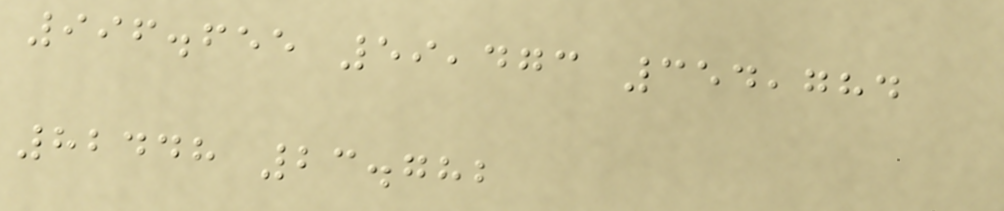996.655 59,473 354,784
82448 23.782
